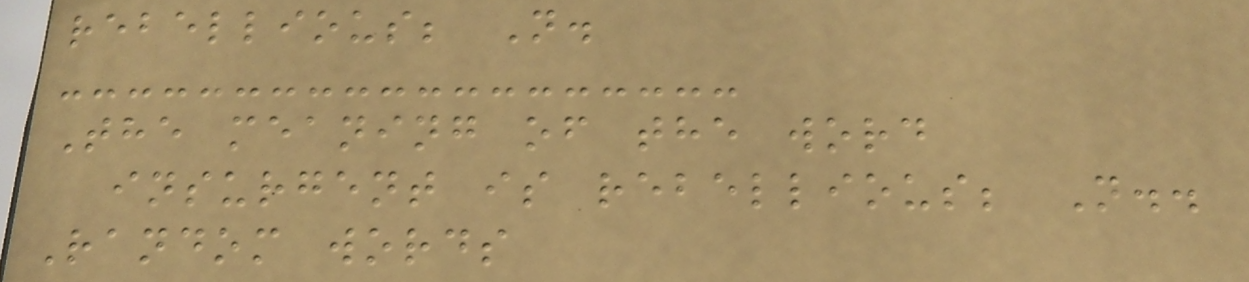rebellious; N.
The meaning of the word
insurgent is rebellious; N..
Random words
